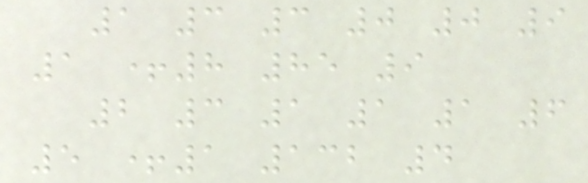1 3 3 0 0 9
1 +8 85 9
2 3 1 1 1 6
5 +1 132 4
